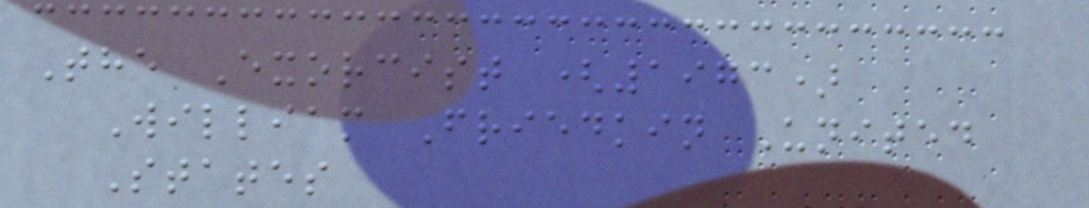The Exorcist (1973)
William Friedkin United
States
